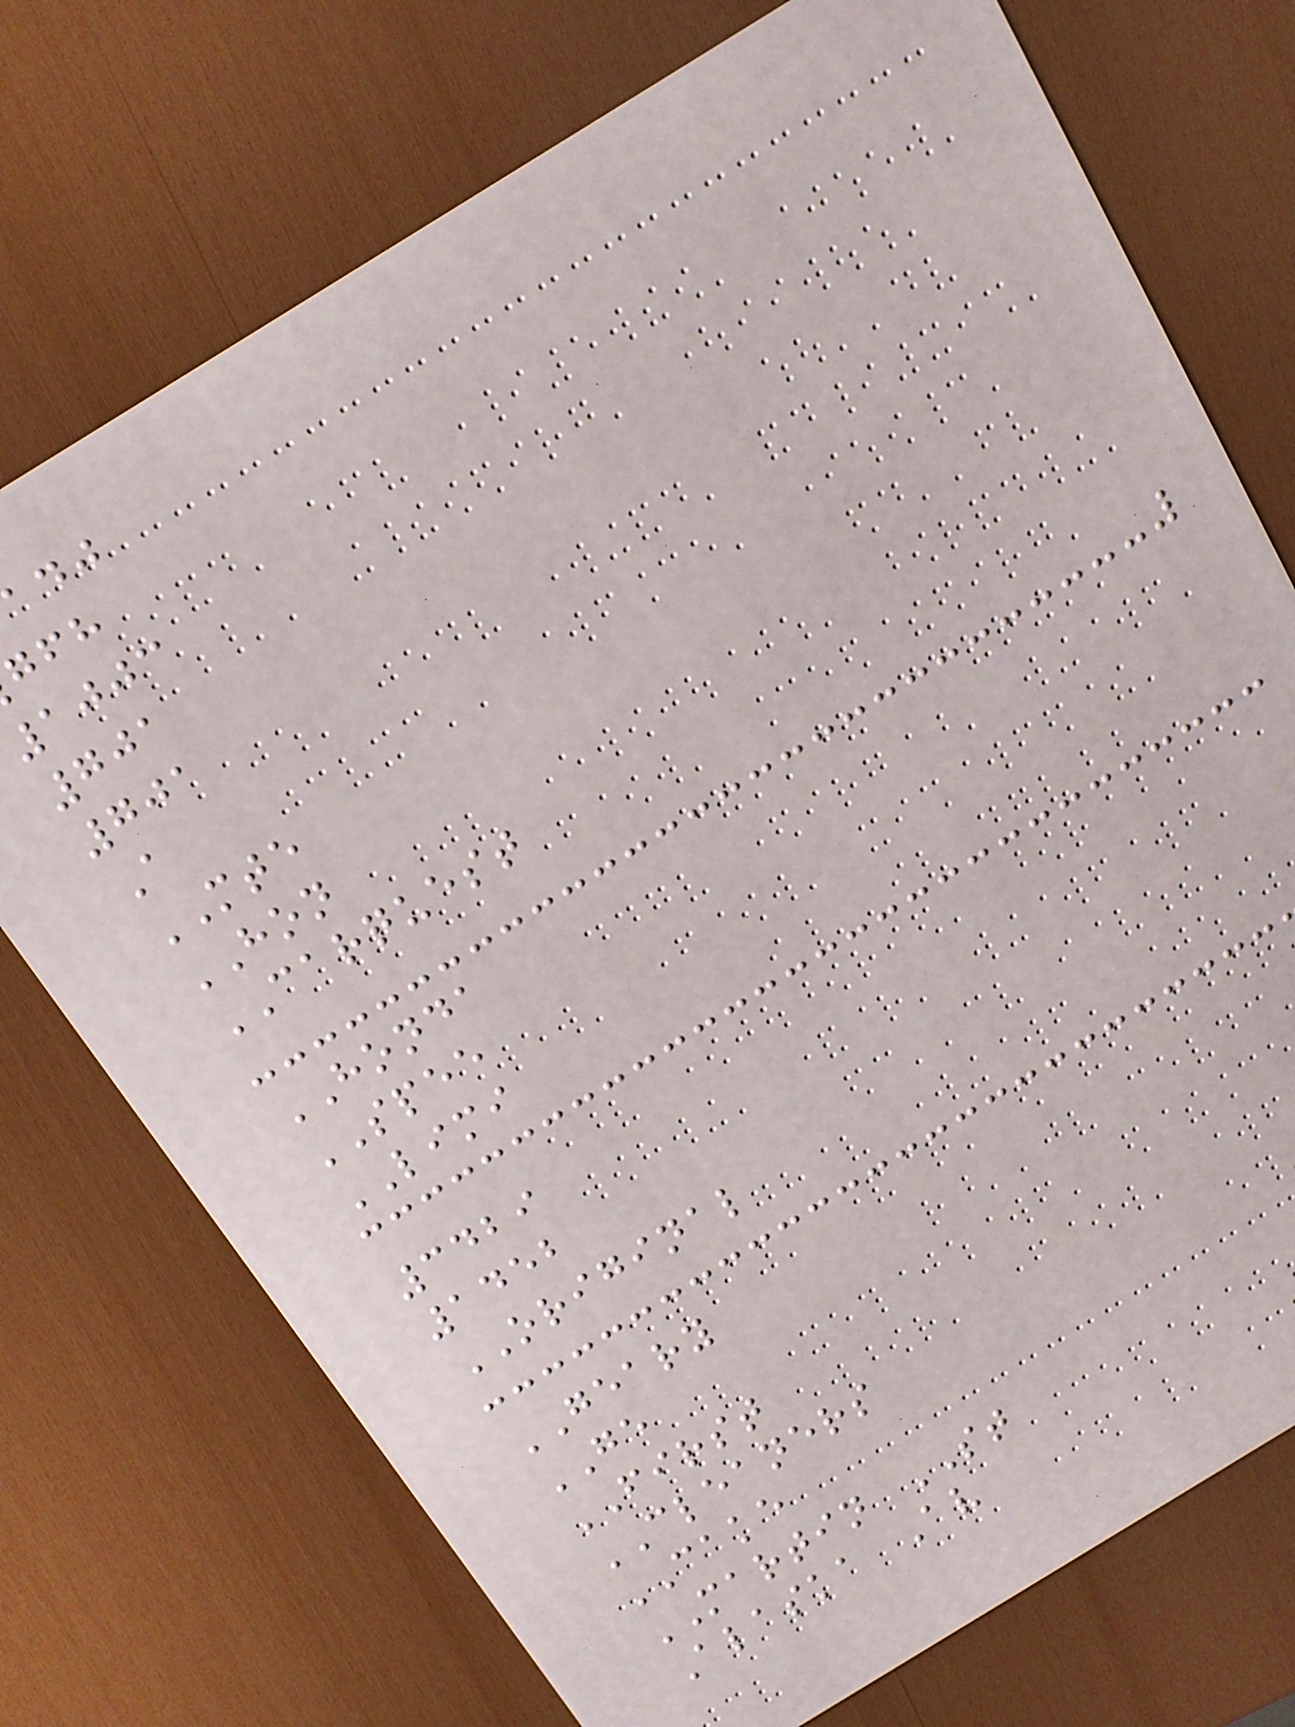1003
701
701
A
MTE
HON
CARQUEST
HONDA
SPEE
LIMI
3429
1452
ORIGINAL
GEARY
GE
FIRST
CLEANERS
CAKE
MARTIN ST
Alaska Av
